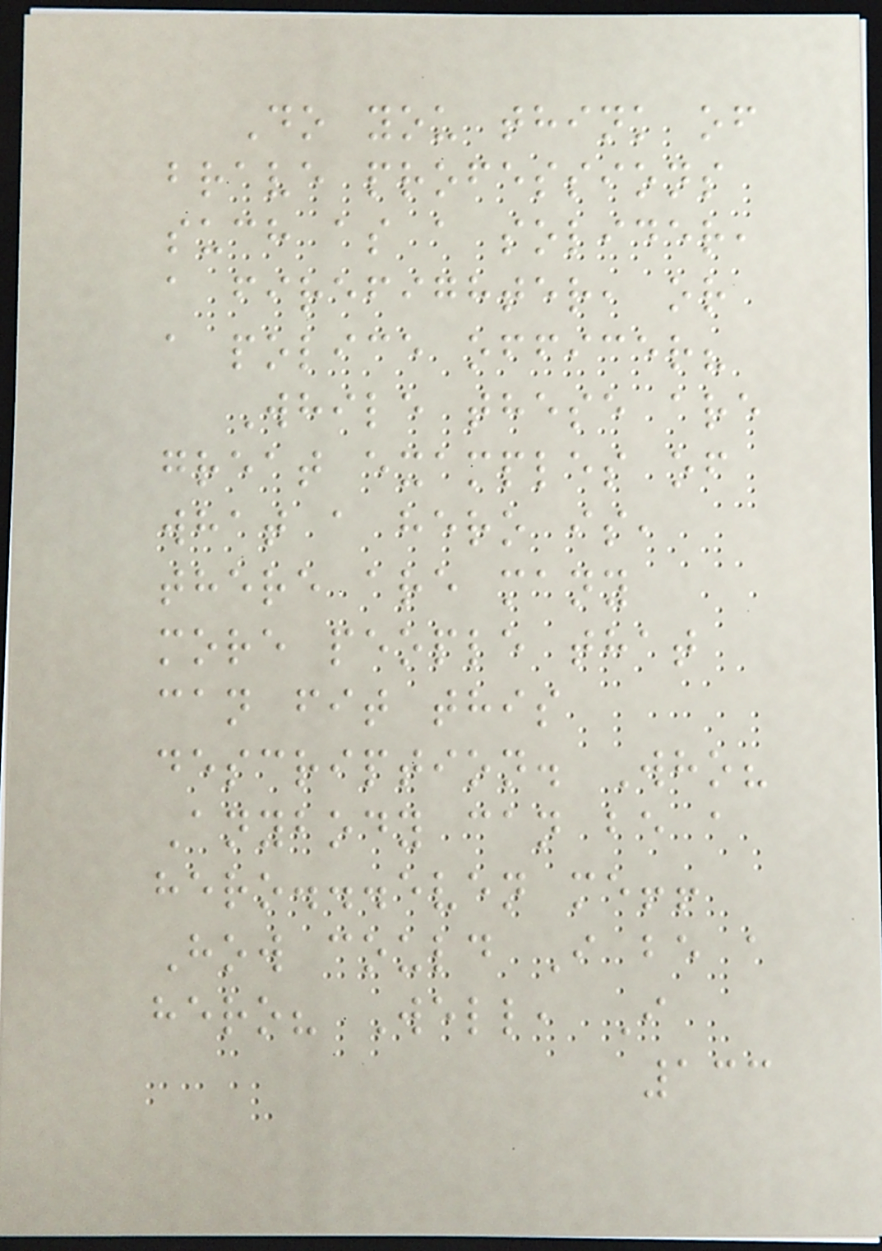Do you think of
brave professions
such as a solider,
a firefighter, or
a police officer?
While these are
great examples of
what a hero is,
there are many
more people that
can fit this
description. Who?
Anybody can be a
hero...even me!!
How could I be a
hero? Well, I
133
